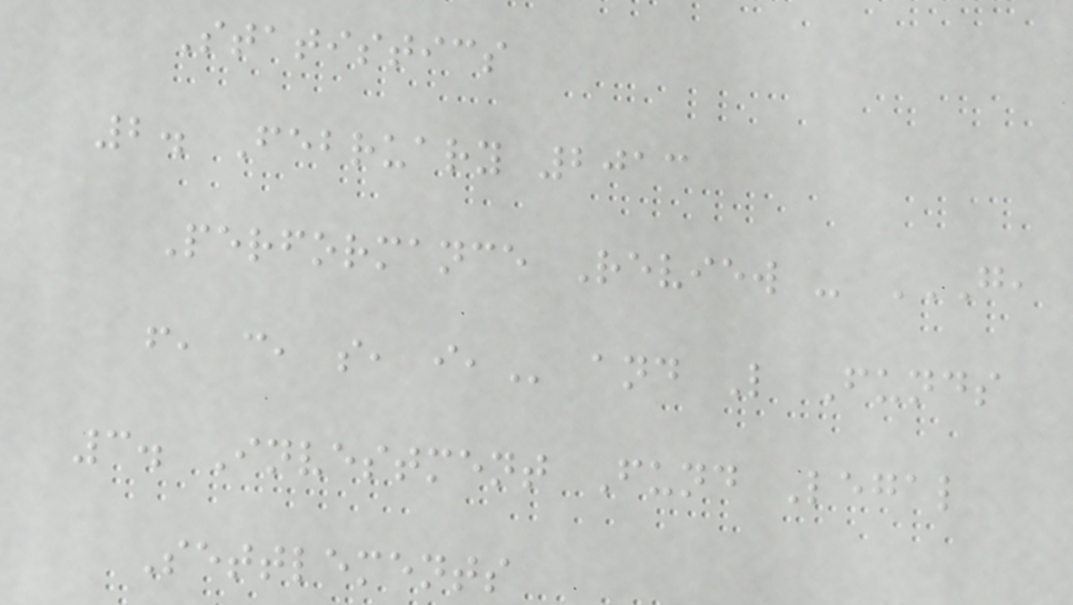Statistics
2. February 2013
Performance Review - G,
F, C, S, I, and L Funds
3. Investment Fund Legal
Settlements
